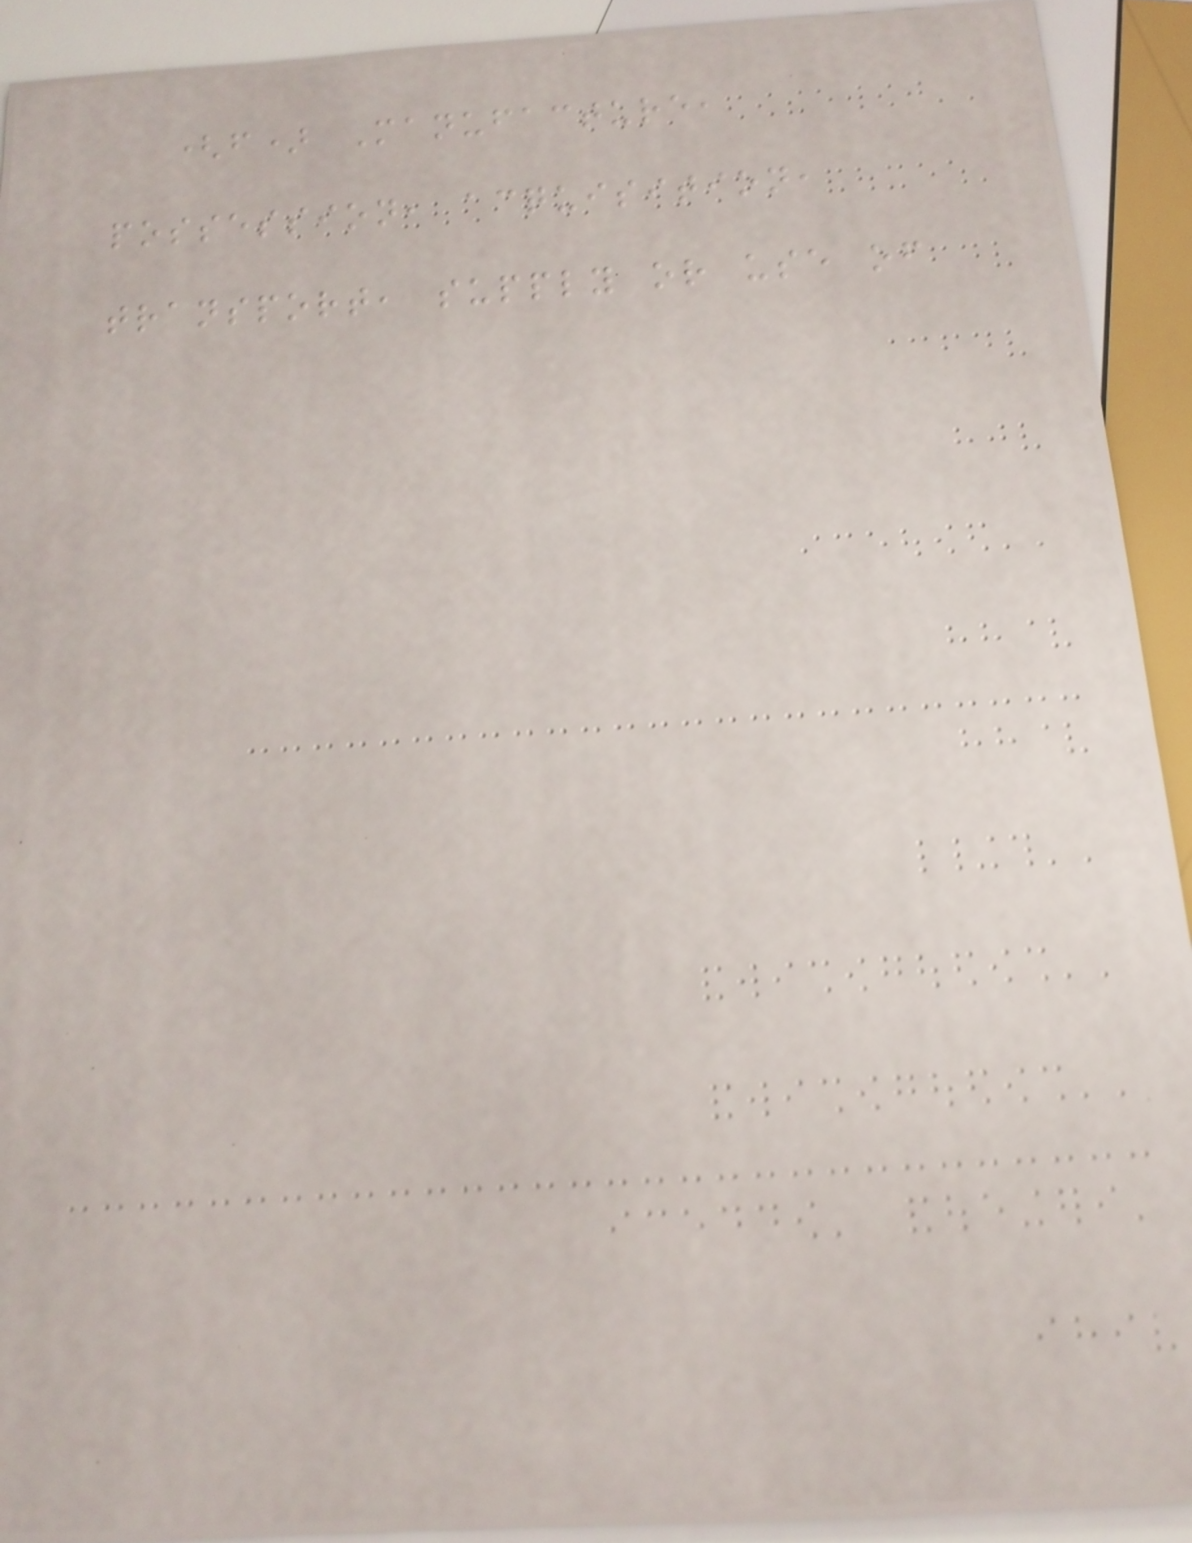(f) Manufacture,
possession, acquisition,
transport, supply or use of
